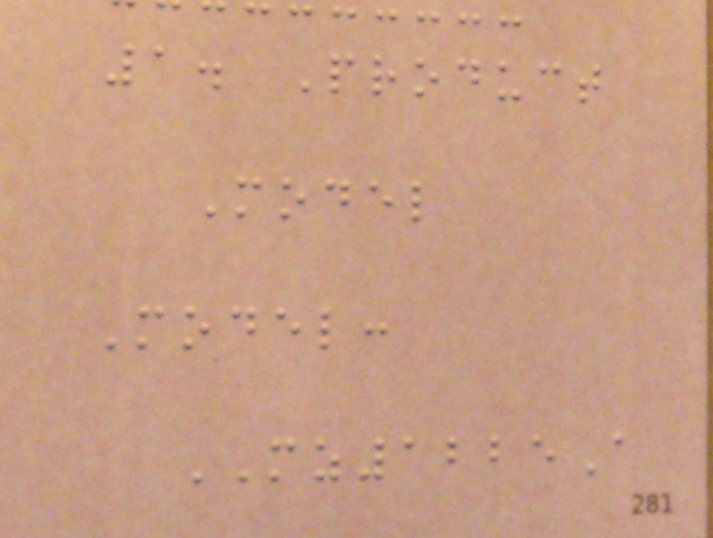1. Product
Model
Model:
MZ1225A
